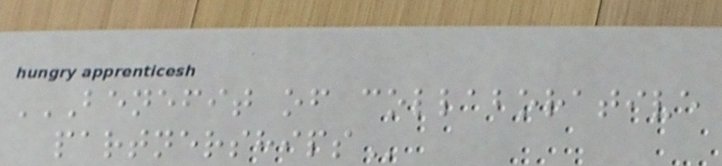BENEFIT OF COLLABORATIVE
PARTNERSHIPS
